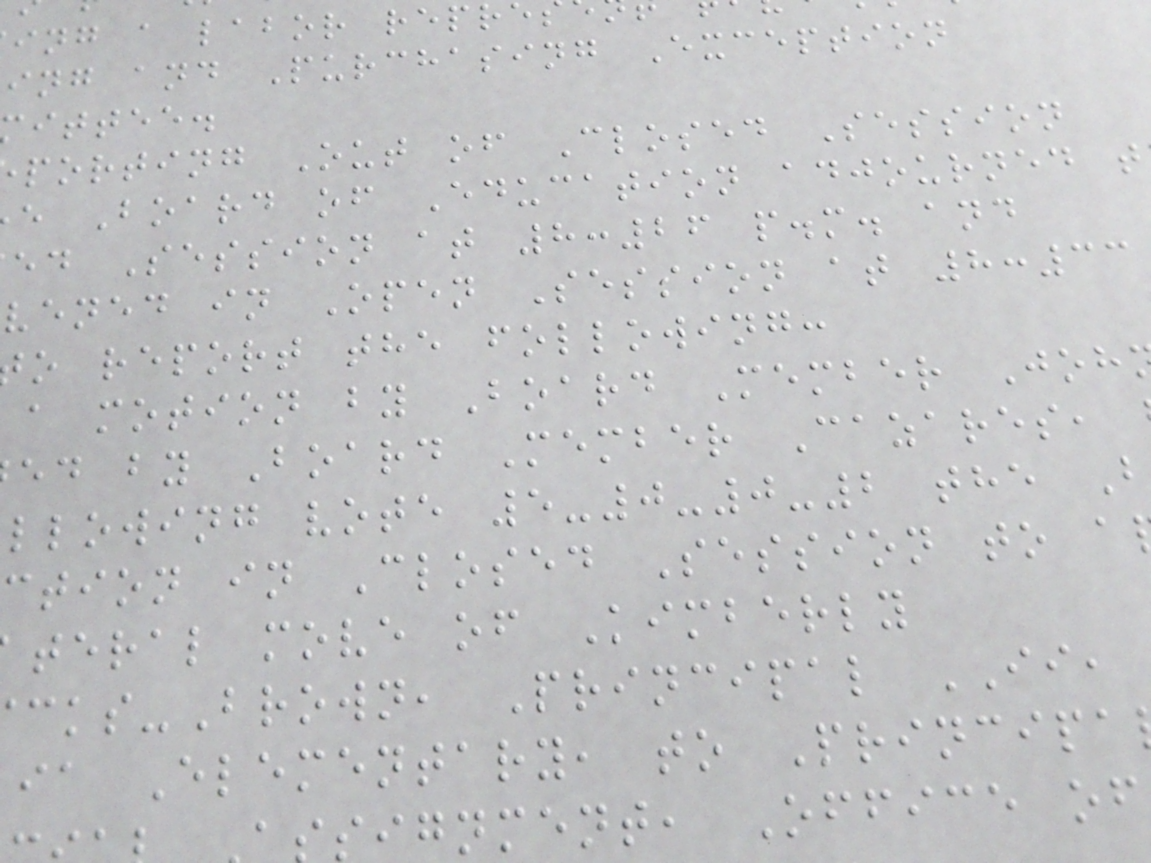ing a labor repr
ing and Purchasing Exception
ittee.
porting Out of Closed Session
e Board of Education adjourned t
ed Session at 8:26 p.m. and
vened in Open Session at 8:33
o report the following:
a motion by Board Member Joh
ed by Board Member Cazares,
llowing vote 5-0-0-2 the B
ction in Closed Session to a
teral move of Kimberly
cks-Brown, Principal II,
ia Elementary, to Principa
signment, Office of
